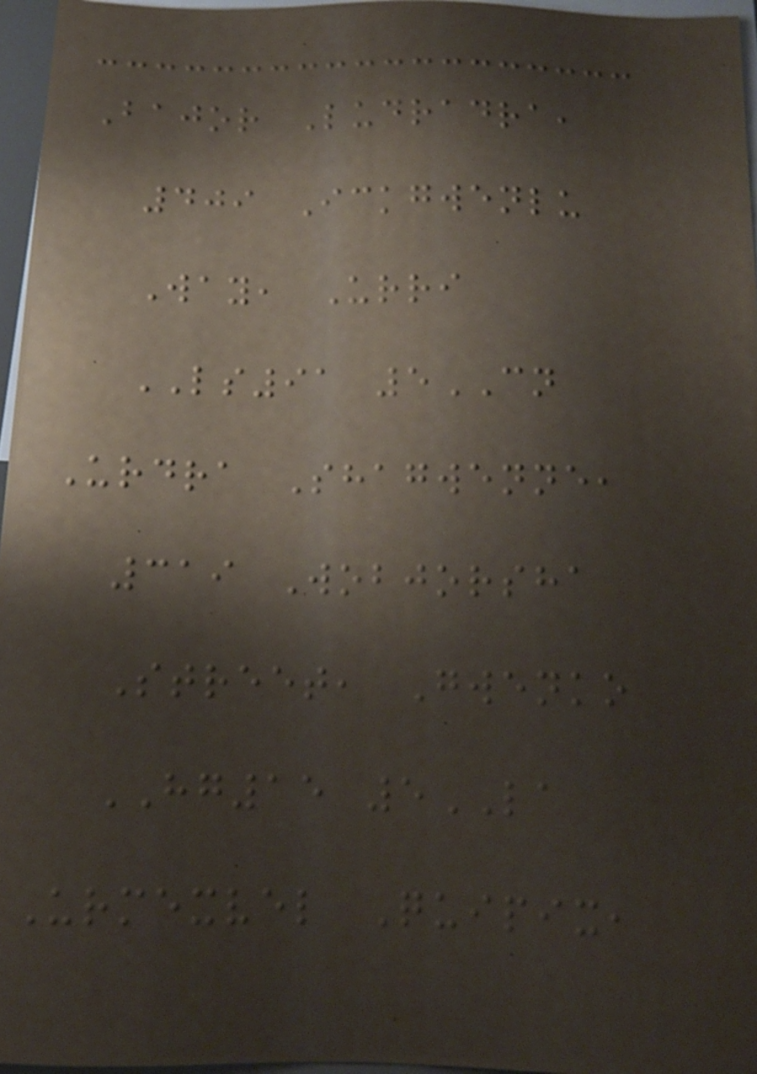Bajor Ludradra,
409 Ickgwenlu
Way, Urri
LS91 5CN
Urdra Shagwenne,
319 Wobjorsha
Street, Gwenko
HG15 5LA
Urmexvel Quipix,
